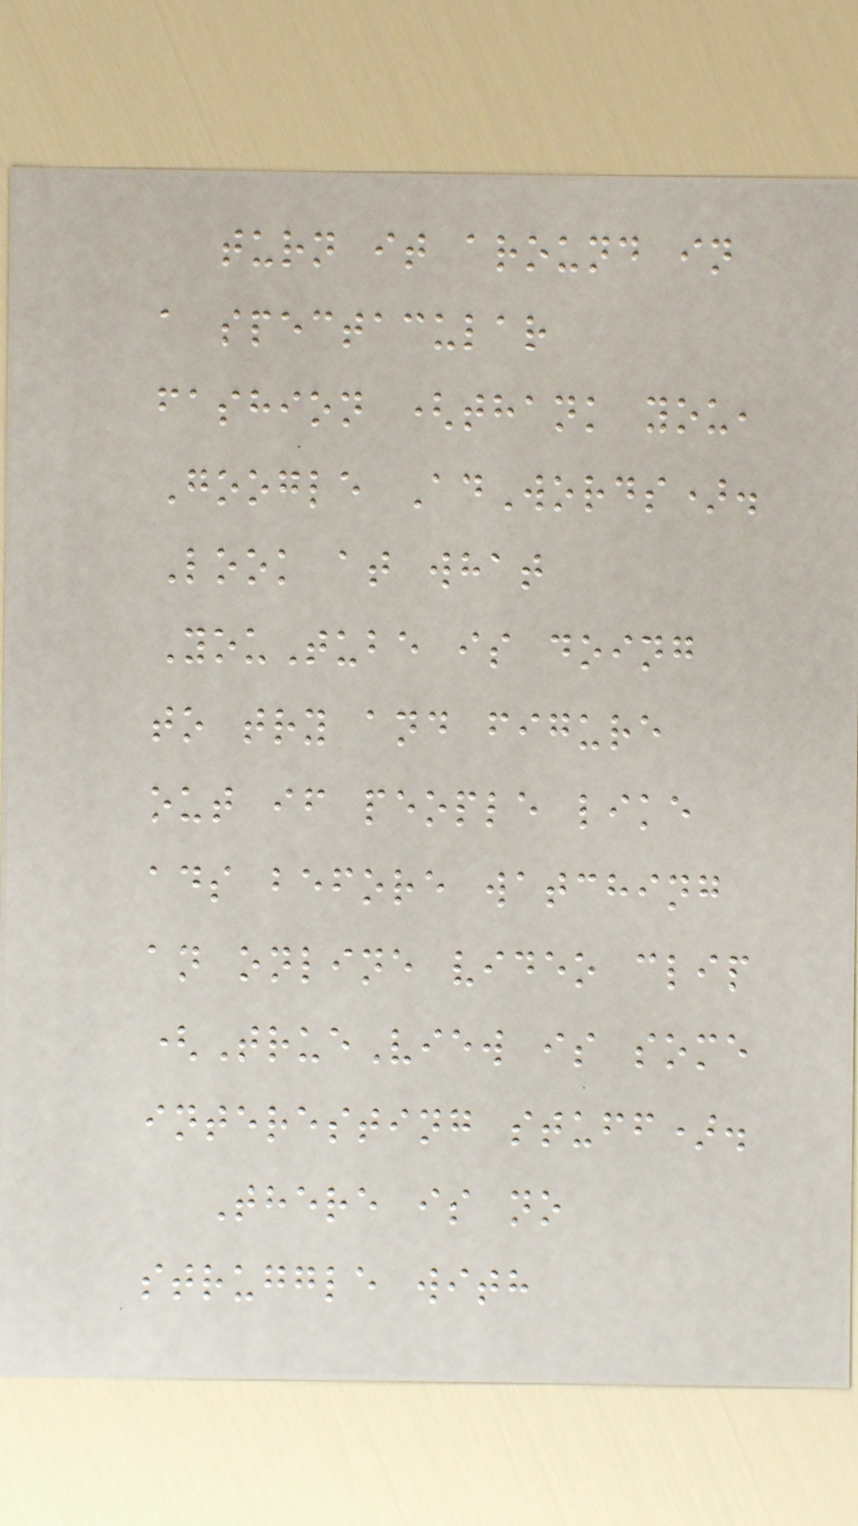turn it around in
a spectacular
fashion (thank you,
Google AdWords).
Look at what
YouTube is doing
to try and figure
out if people like
ads before watching
an online video clip
(TrueView is some
interesting stuff).
There is no
struggle with
